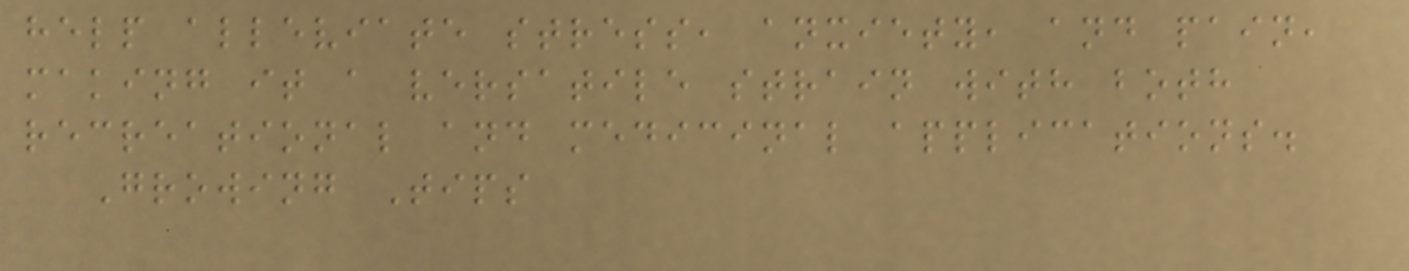help alleviate stress, anxiety, and pain,
making it a versatile strain with both
recreational and medicinal applications.
Growing Tips
